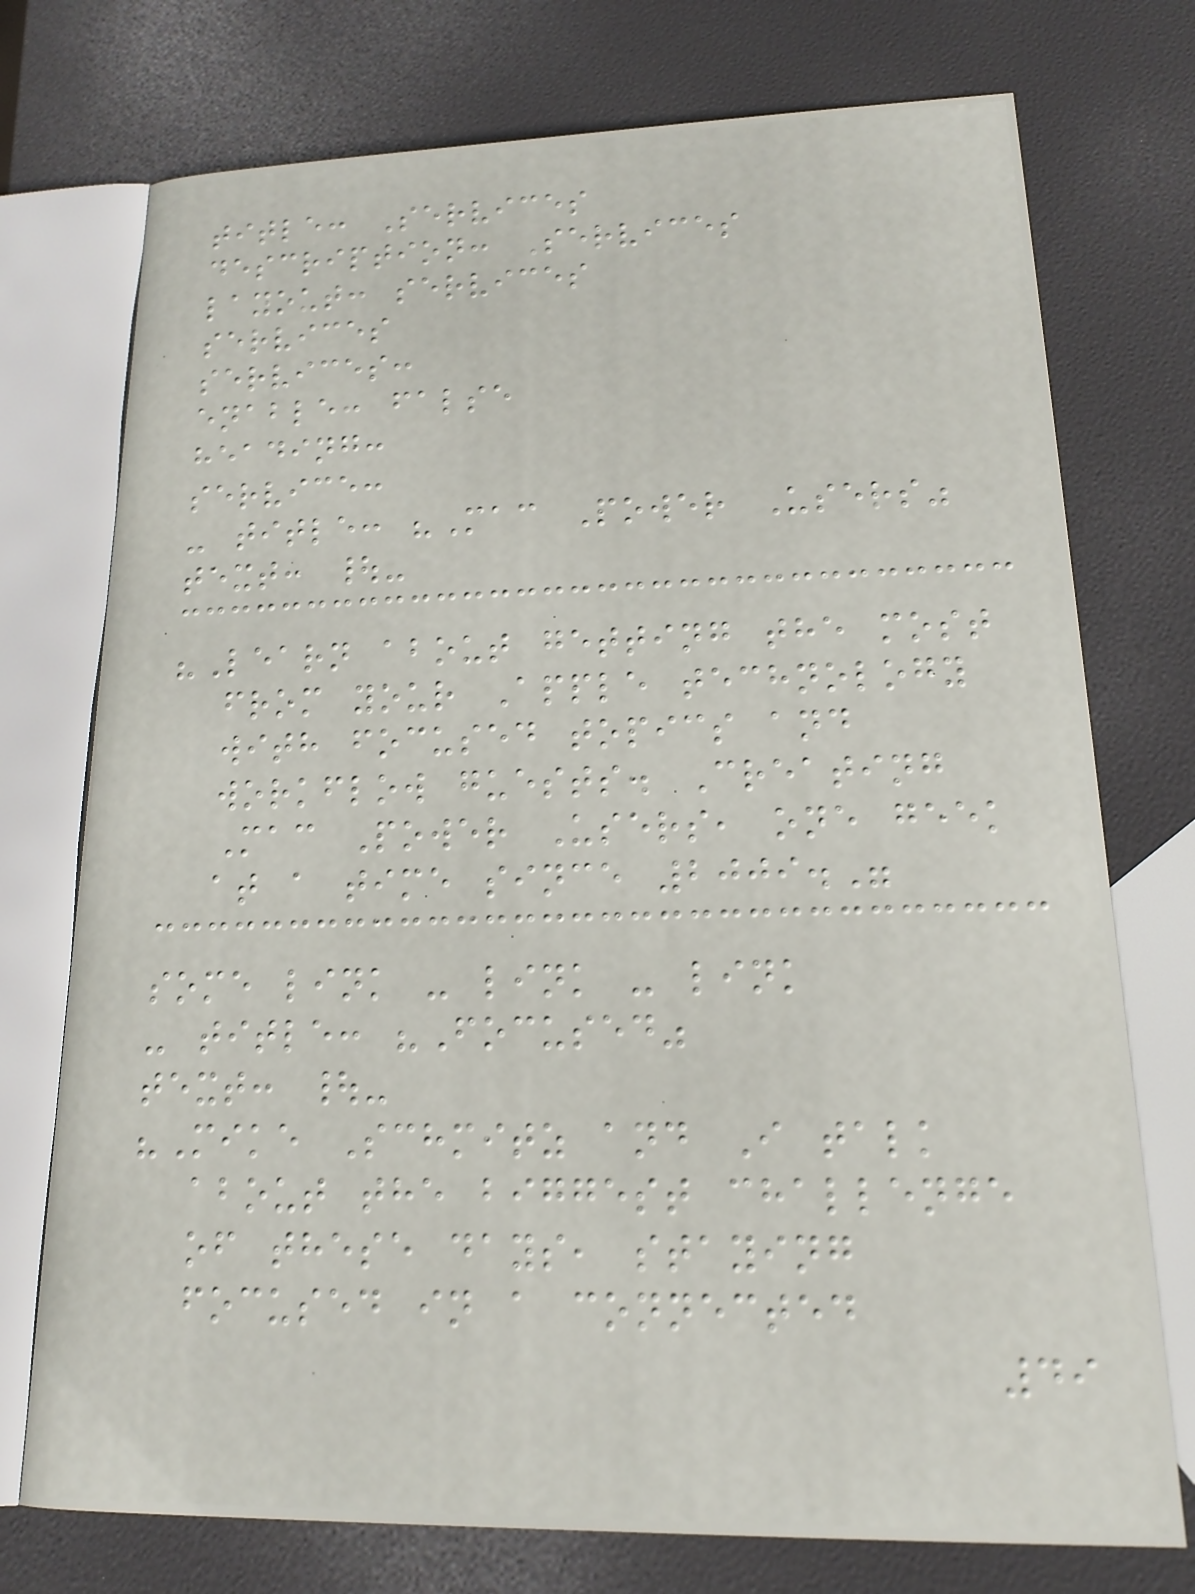title: Services
description: Services
layout: services
services
services:
enable: false
heading:
service:
- title: "Mac Power Users"
text: |-
"Learn about getting the most
from your Apple technology
with focused topics and
workflow guests. Creating
Mac Power Users, one geek
at a time since 2009."
some link - link - link
- title: "Focused"
text: |-
"Mike Schmitz and I talk
about the biggest challenge
of these days, staying
focused in a connected
49
